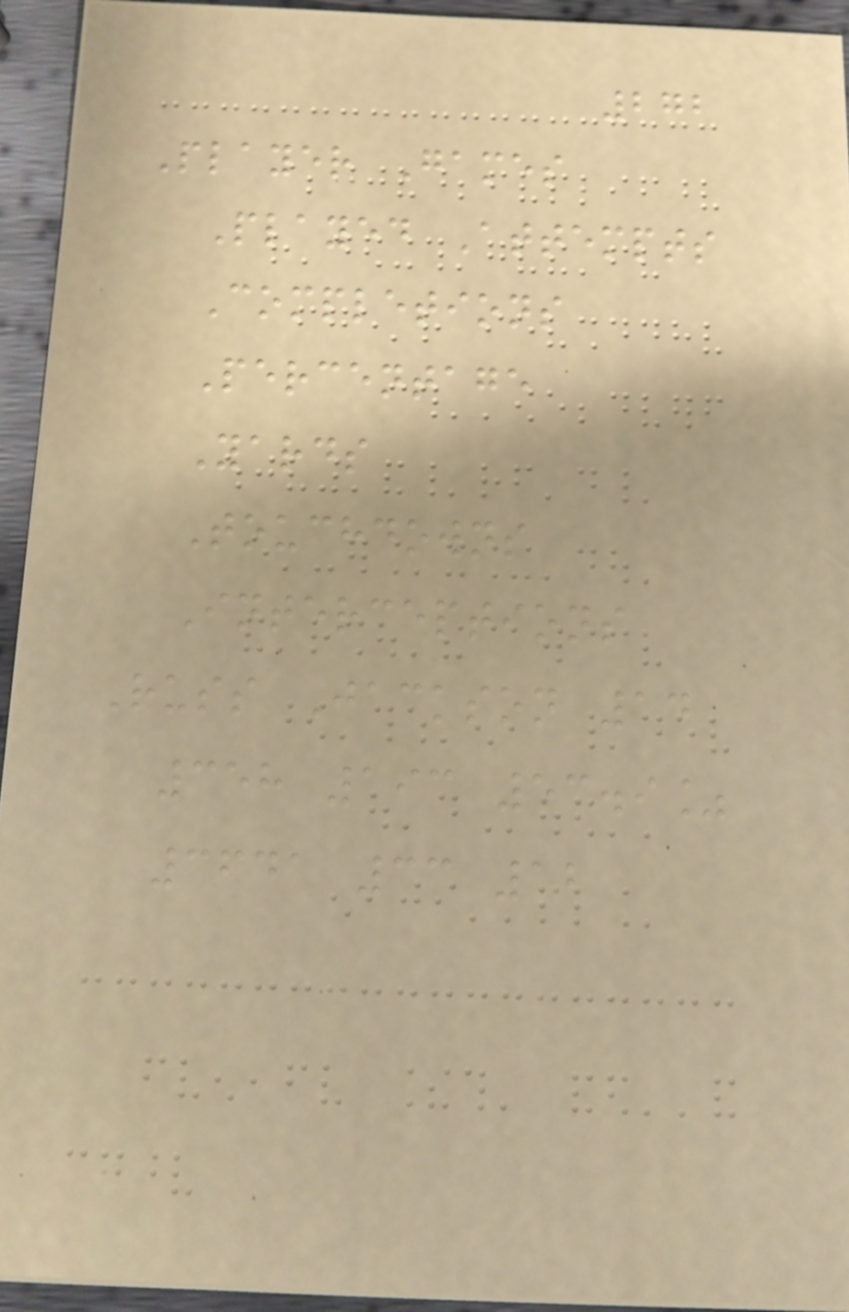272
Player Games
Played Attempts
Completions
Percentage
Yards
Touchdowns
Interceptions
Russ Jackson 14
358 193 53.9%
3641 33 12
